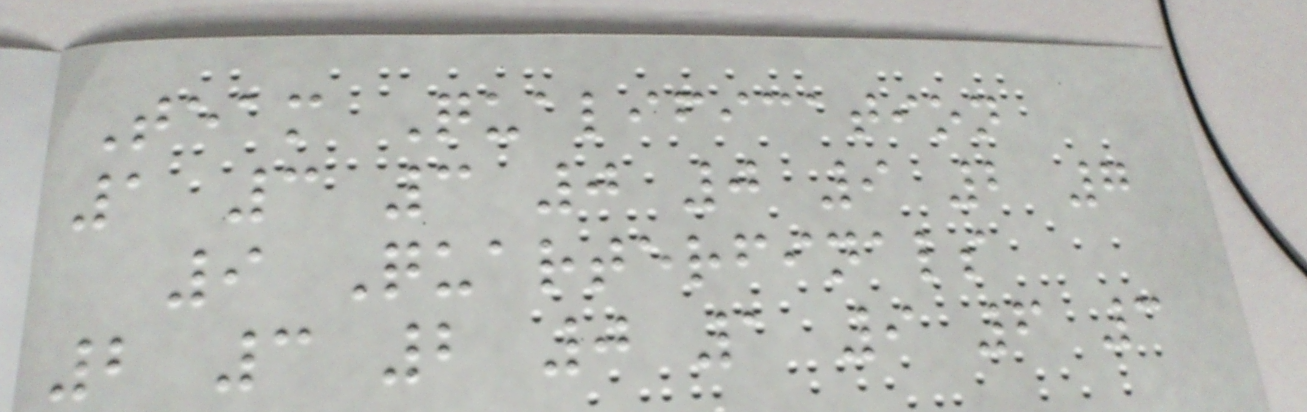Team Qualification
1 3 3 0 0 9 2 7
9 Quarterfinals
2 3 2 0 1 9 6 3
